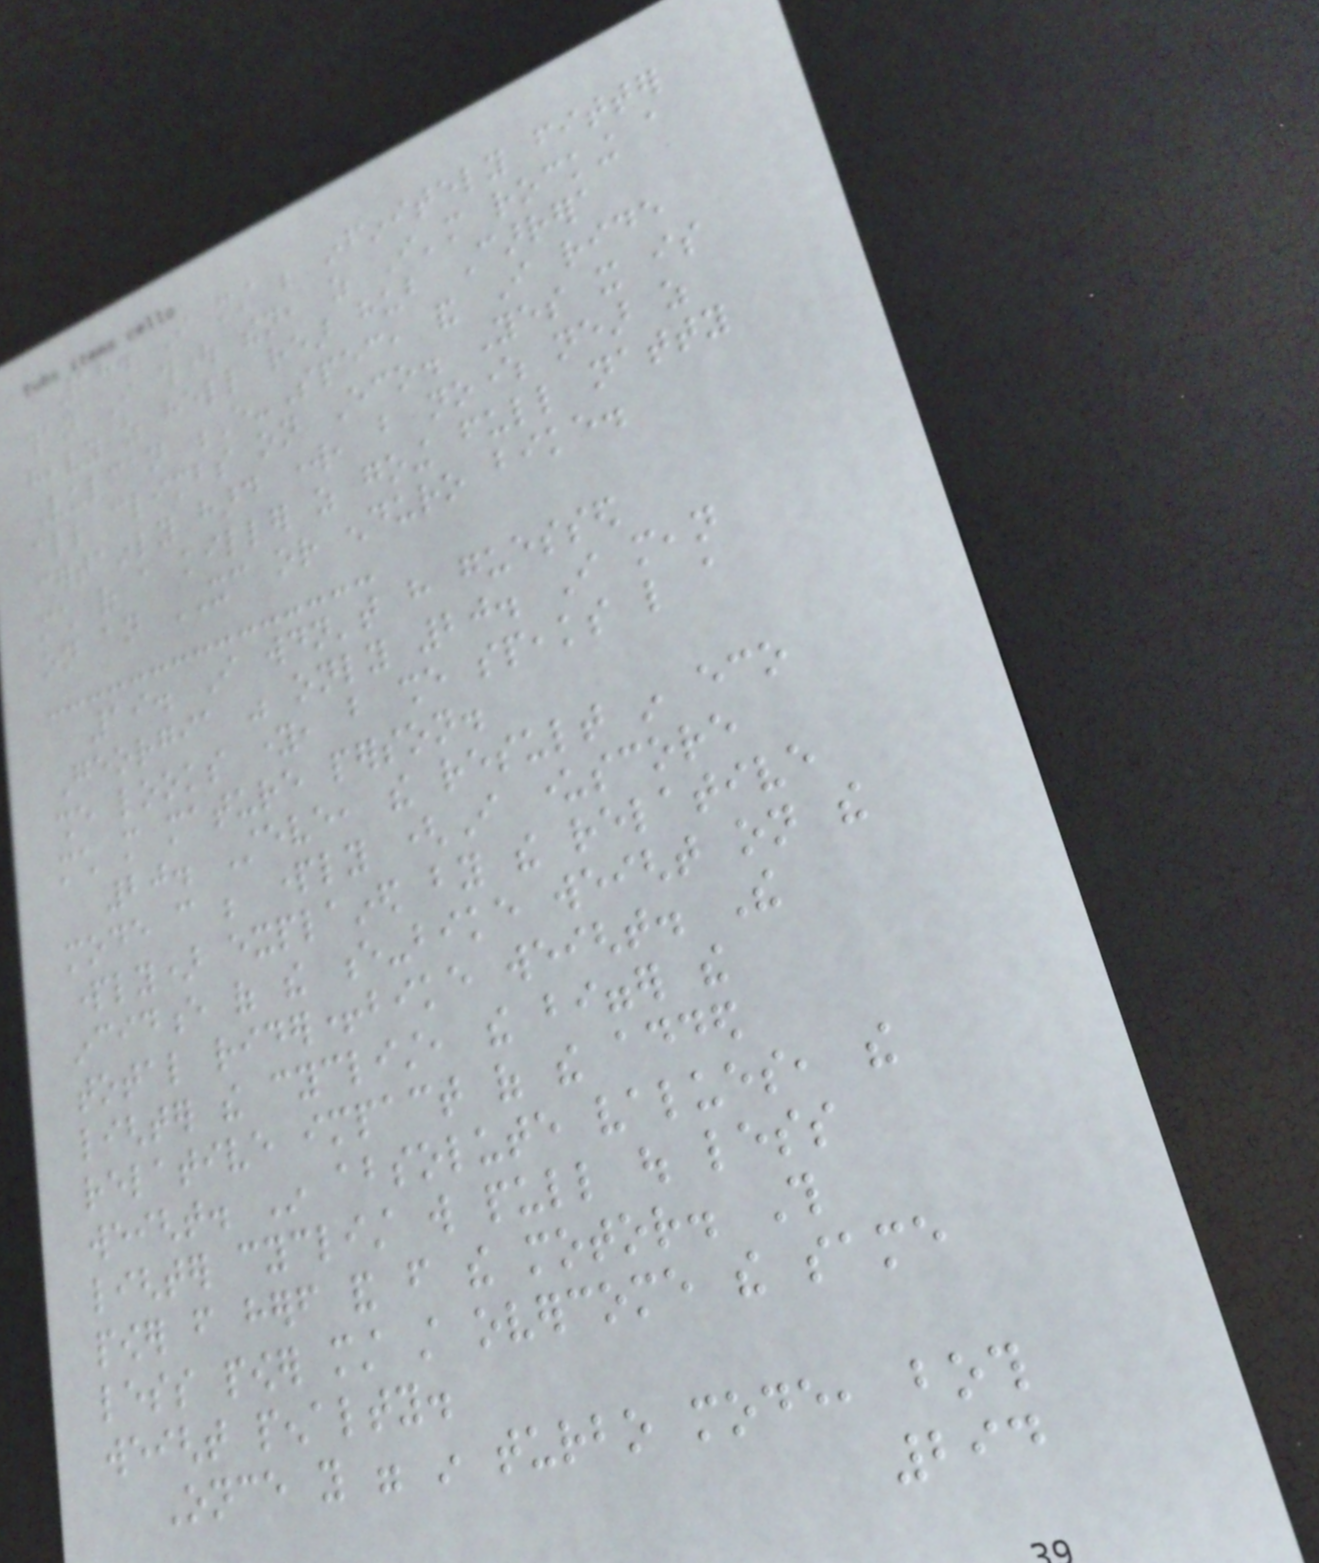18. I must be infinitely fitter
than I thought then, as I'm rocking a
heavy as hell rear hub Carrera
Vulcan E-Spec, and I ride
all climbs on Eco. Yes it is
certainly hard work, but nowhere near as
much of a killer as going full natty
on an XC or enduro bike.
19. I wouldn't have guessed
Georgia was only 20. I mean
she looks young, but she speaks like a
much more mature person.
20. Steve, the result in eco
mode can be partly (I underscore
partly) explained by the relative
incidence of the e-bike weight on the
total rider+bike weight. The
lighter the cyclist, the bigger the
relative impact of the added
weight. In absolute values, the
lighter cyclist will pull out less
power from herself and from the motor. This
less power must still overcome the same
weight penalty.
Once you were in turbo mode, both
294
